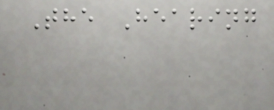The Hearing
